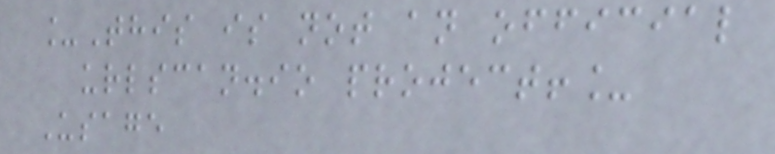_This is not an official
urlscan.io project!_
Usage
